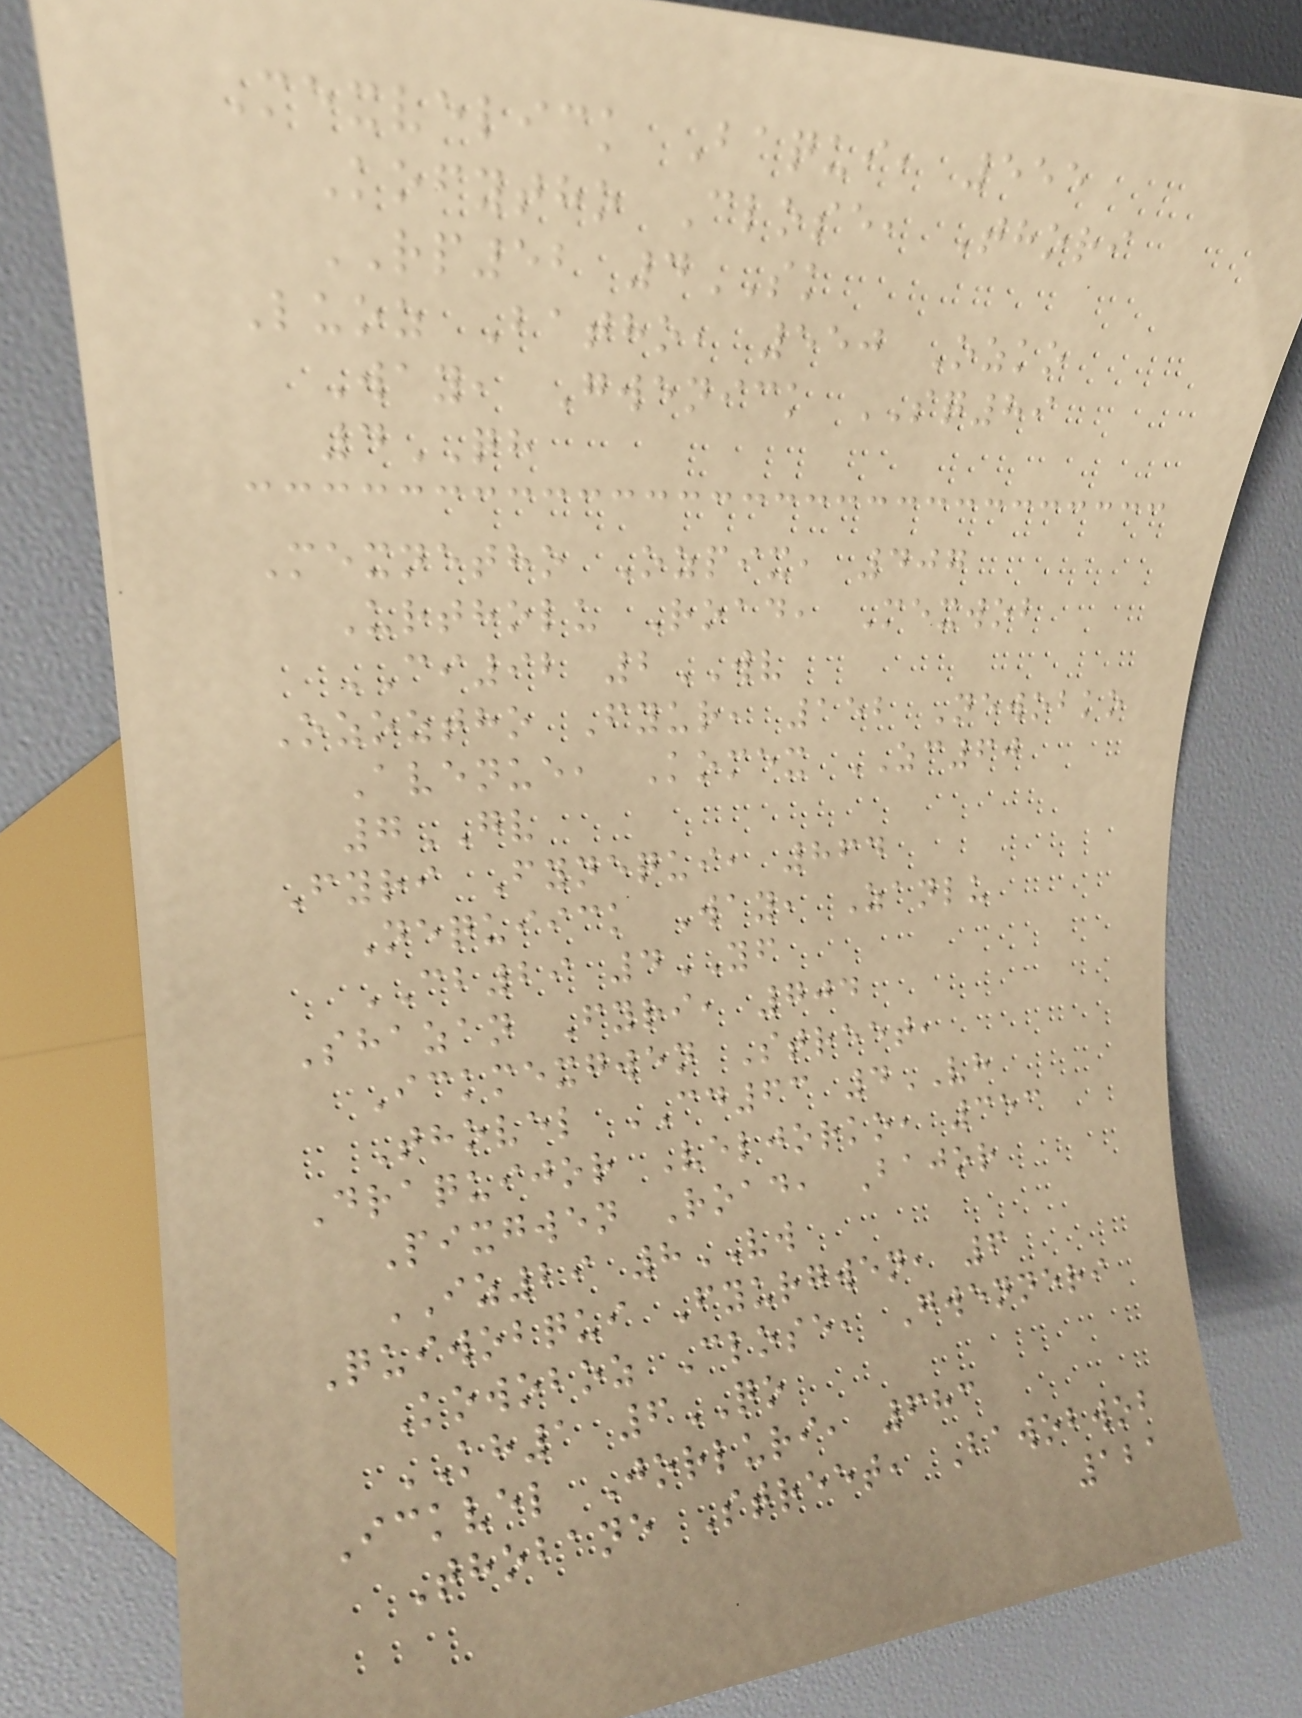Mexvelick Baqui, 555
Kofytho Close, Thori
RP52 4SK
Luoz Batho, 550 Ozko
Way, Gwenick SQ89
4QH
Mexnetho Ozpix, 407
Urtholu Road, Mexwob
CI92 2WV
Ozoztho Fyur, 152 Newobko
Avenue, Komex ZC60
7GV
Fyri Fynequi, 864
Nequiick Way, Zanlu
CB29 4YF
Shazan Fyri, 704
Ickmexgwen Street,
Thovel CD63 4VH
Draquijor Veljorko, 353
Pixgwen Road, Bajor
IZ29 8VW
Quiwobqui Fyurgwen, 6
Kowoboz Close, Gwenneri
KH1 6QO
Ickvel Jorluri, 683
Thobane Street, Bawobwob
121
